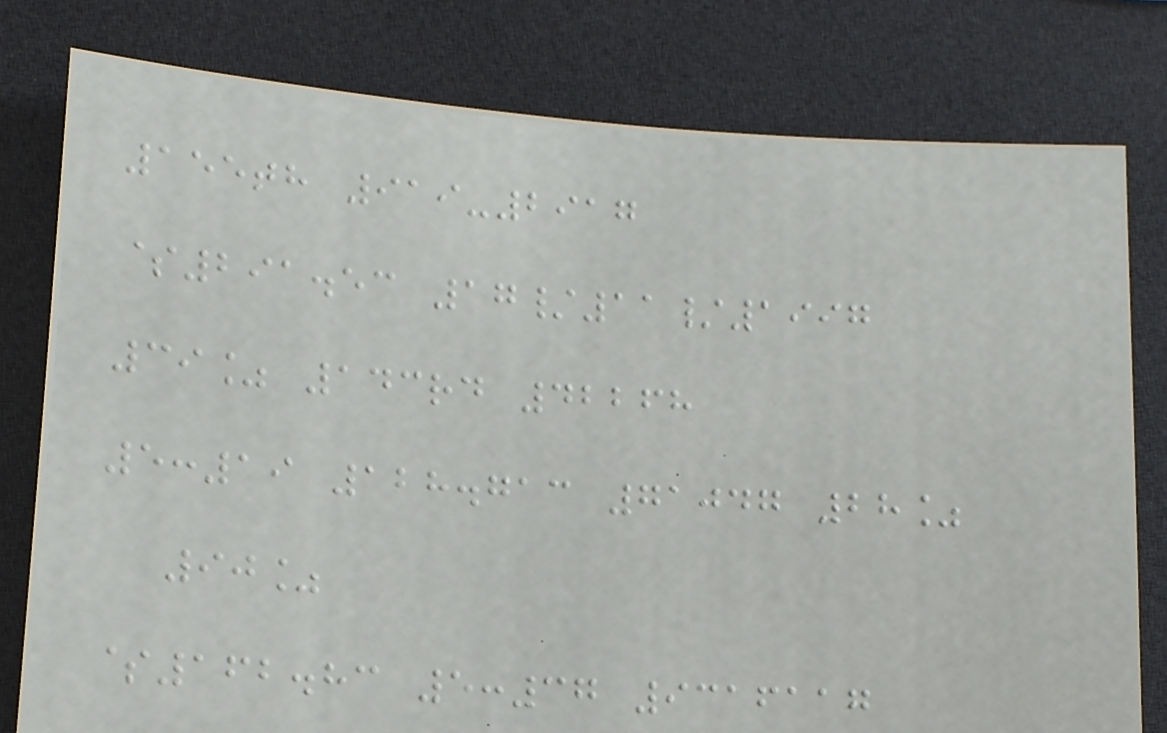155th 919-2917
$291.53 17/11/1997
39% 143rd 42268
5:19 128.713 71047 28%
90%
$162.83 5:37 9316117
